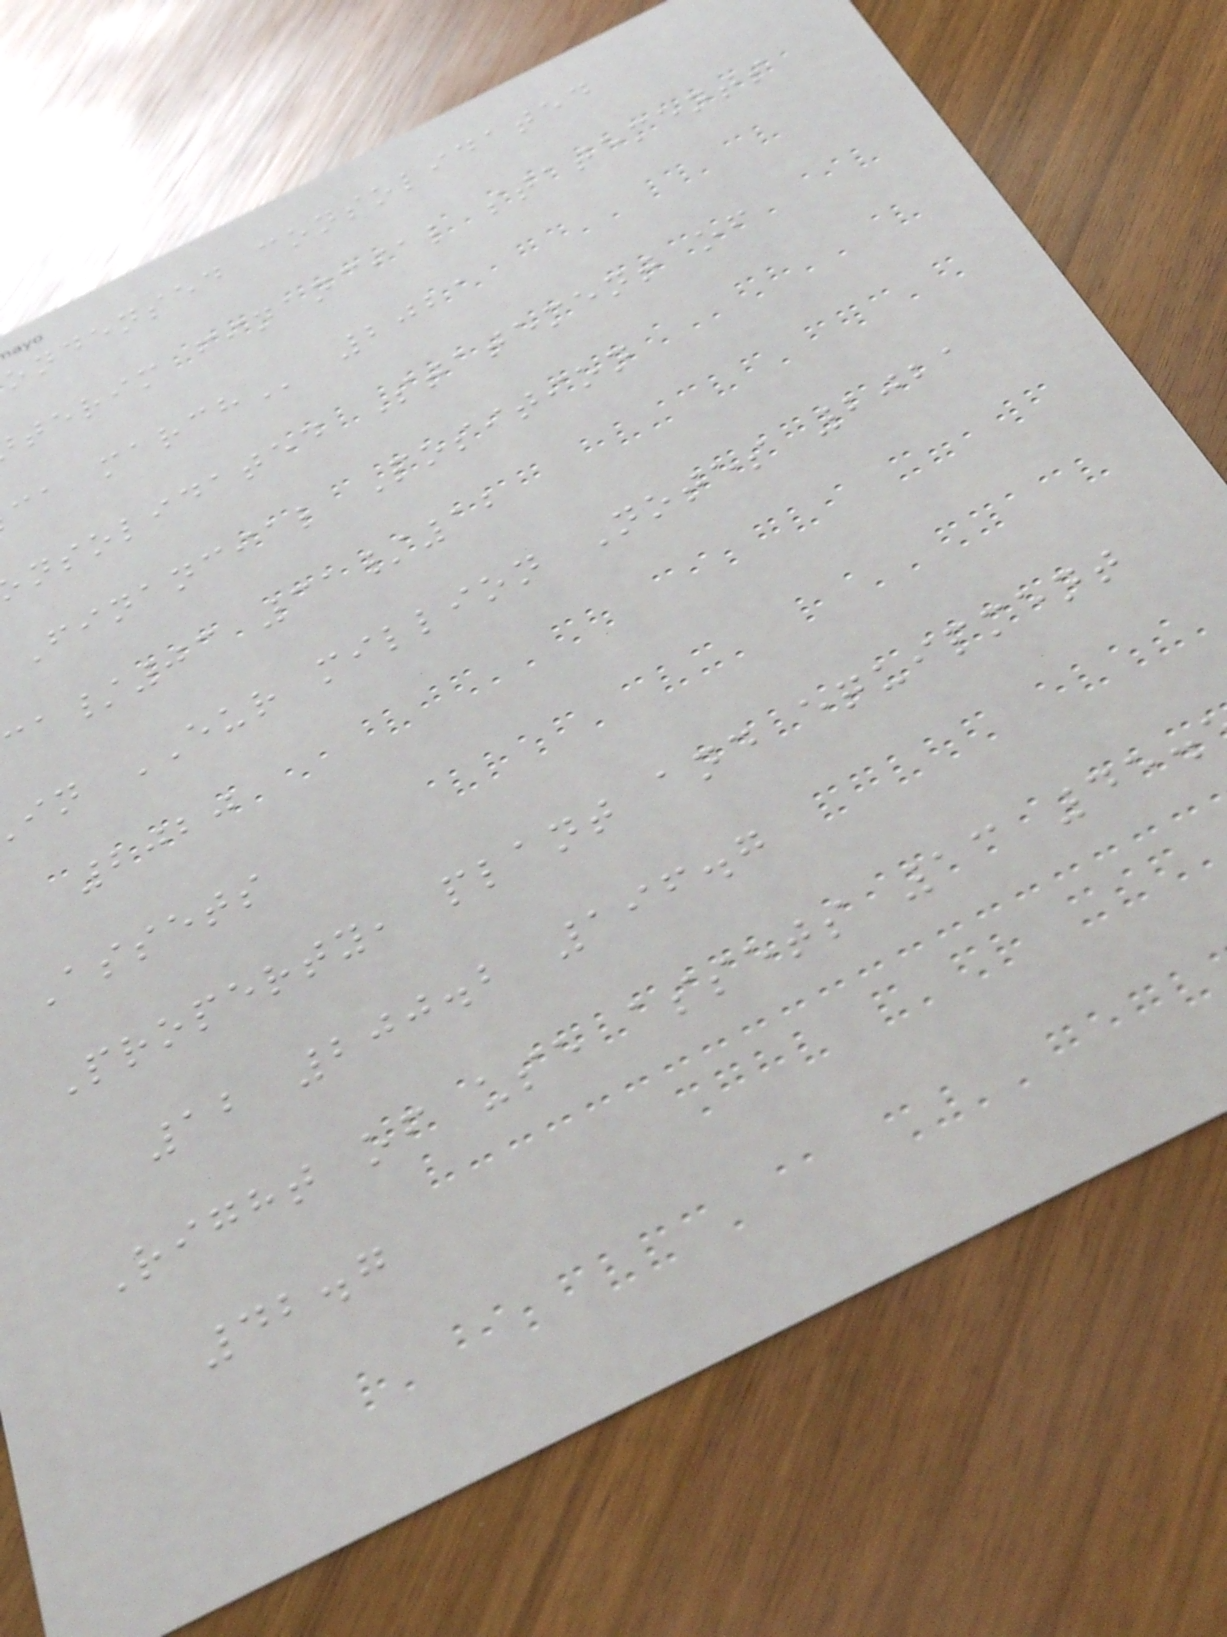ondensed consolidated
terim financial statements
nsolidated Statement of
Financial Position
/03 31/12
in EUR million Notes 2021
2020
Assets
Property, plant and equipment
12 200.2 196.7
Right of use assets 13 45.
42.7
